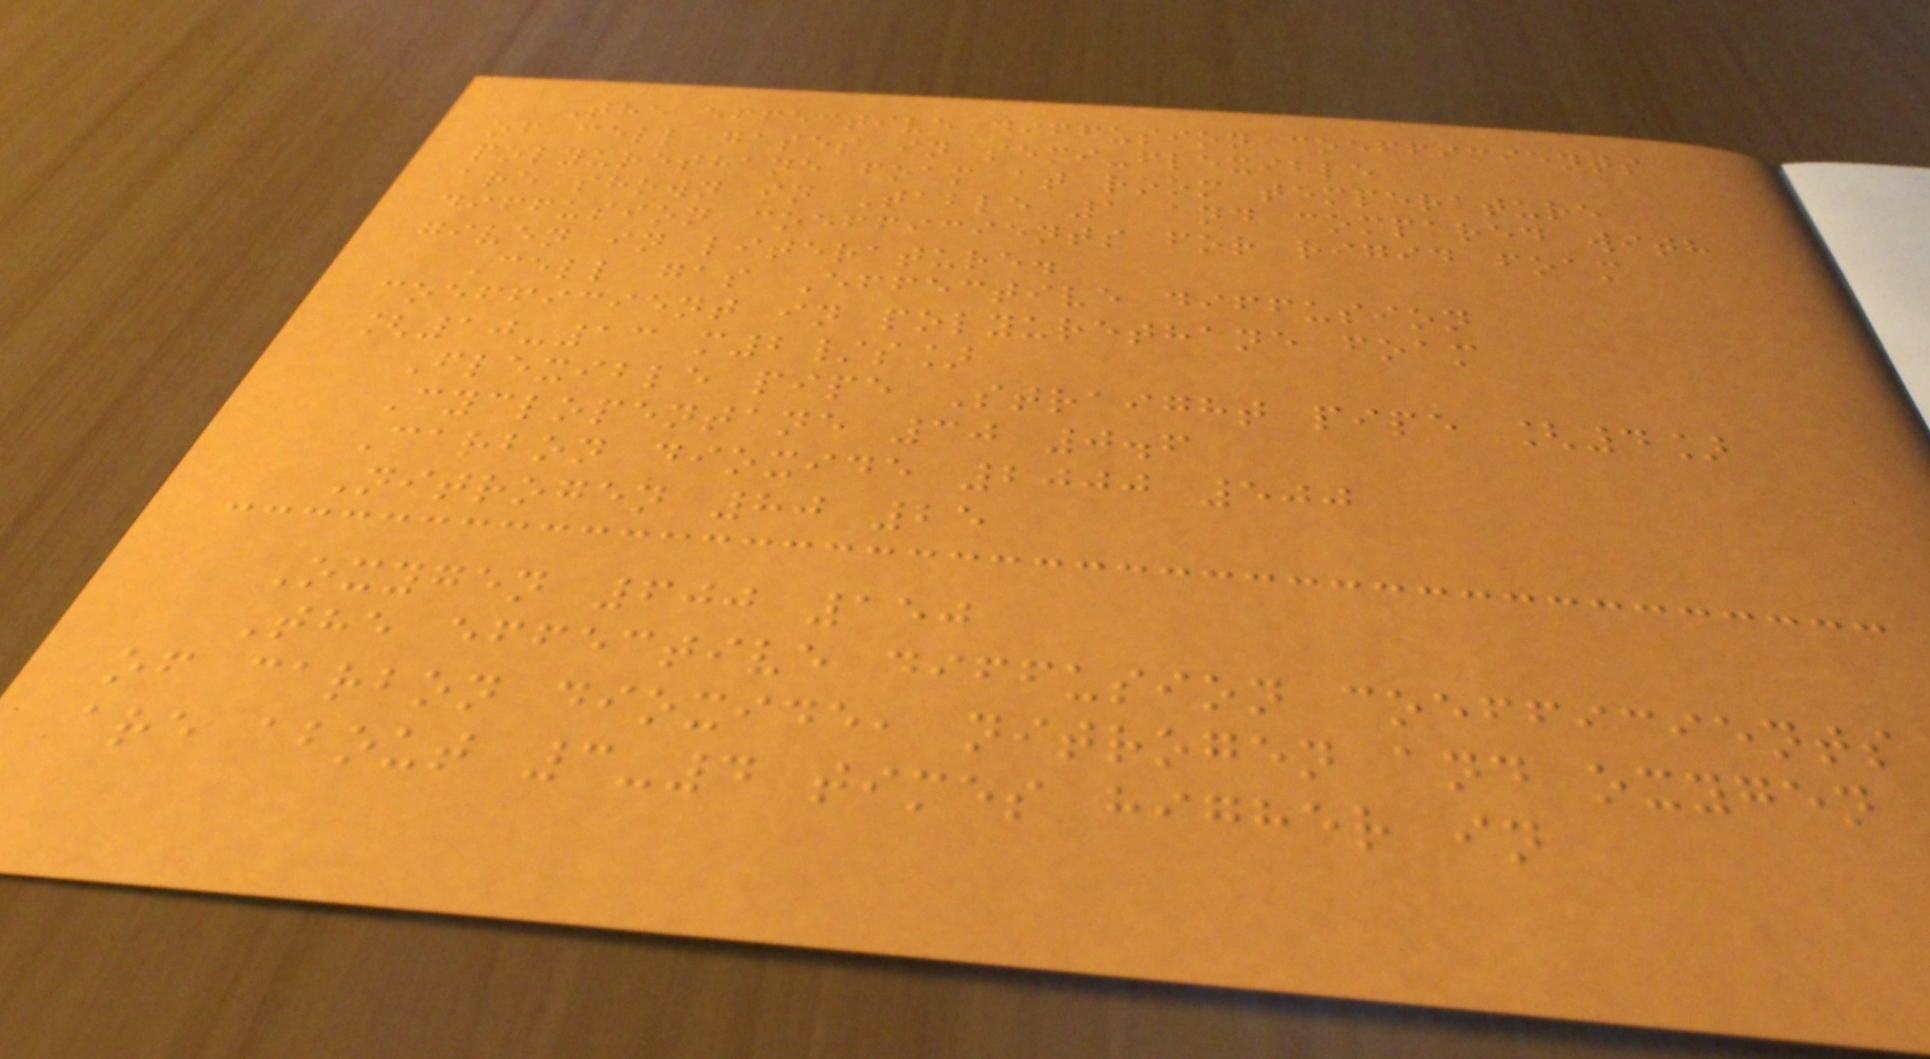The effective diffusion coefficients
of cell gases in semi-flexible
polyurethane foam at room temperature
are shown in Table 1 and compared with
diffusion coefficients for rigid foam
given in literature.
Cell gas Effective diffusion
coefficient in polyurethane foam
[10-13 m2/s]
Flexible pipe Straight pipe [4]
Cyclopentane 30 0.6
Carbon dioxide 2000 500
Nitrogen 80 25
Oxygen 600 150
The effective diffusion coefficients
of carbon dioxide, nitrogen and oxygen
are about 3-4 times higher in
